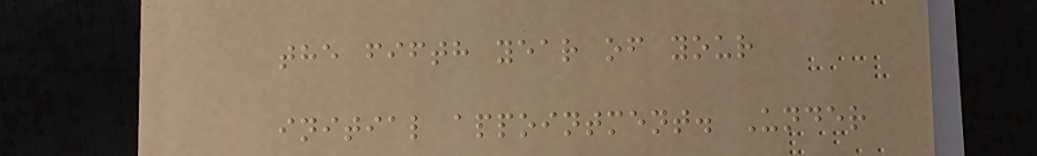the fifth year of your
initial appointment. Under
